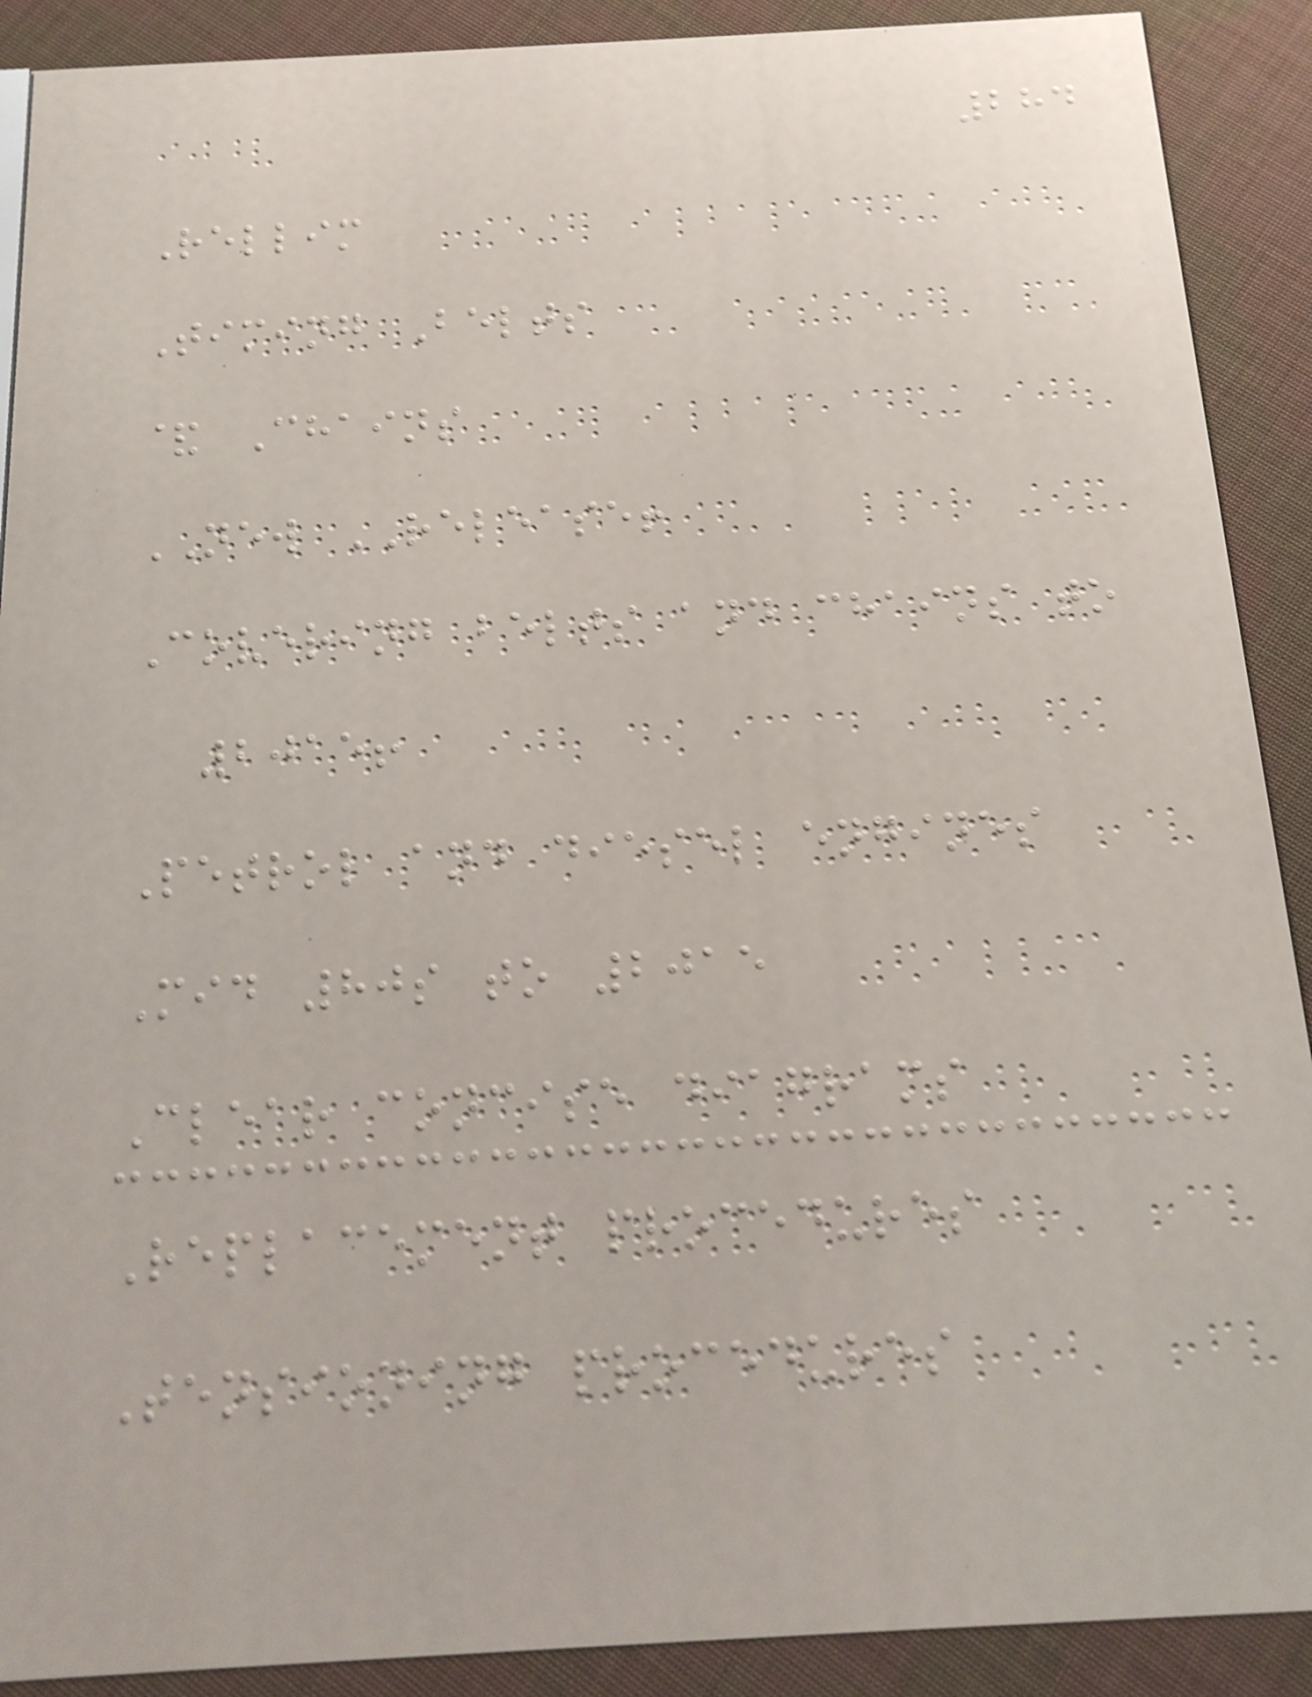284
Rellim
Timing Belts
& Chains
NEW RELEASE!
Covering belts and chains to
2015!
Petrol and diesel engines
Mid 80s to 2015
Clear concise diagrams
Replacement procedures
Tensioning procedures
